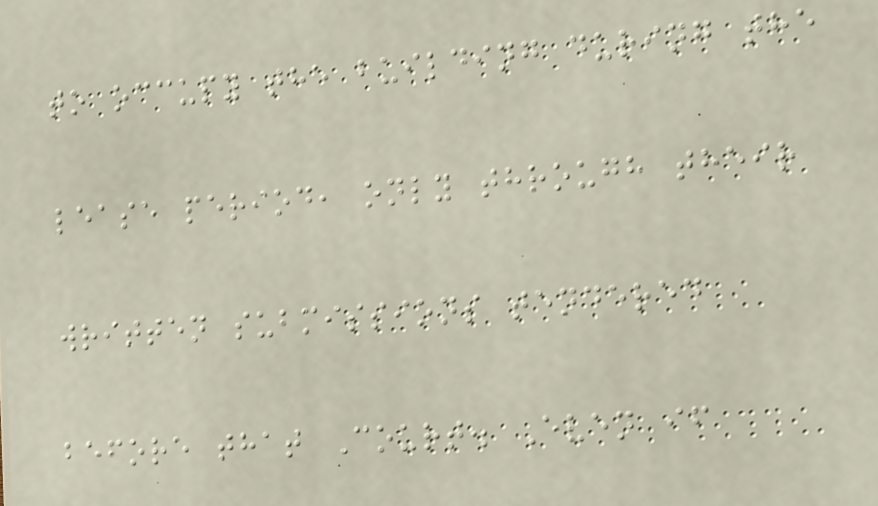to occupy the building during the
lease period, only through their
written submissions tendered
before that Court. Even if
